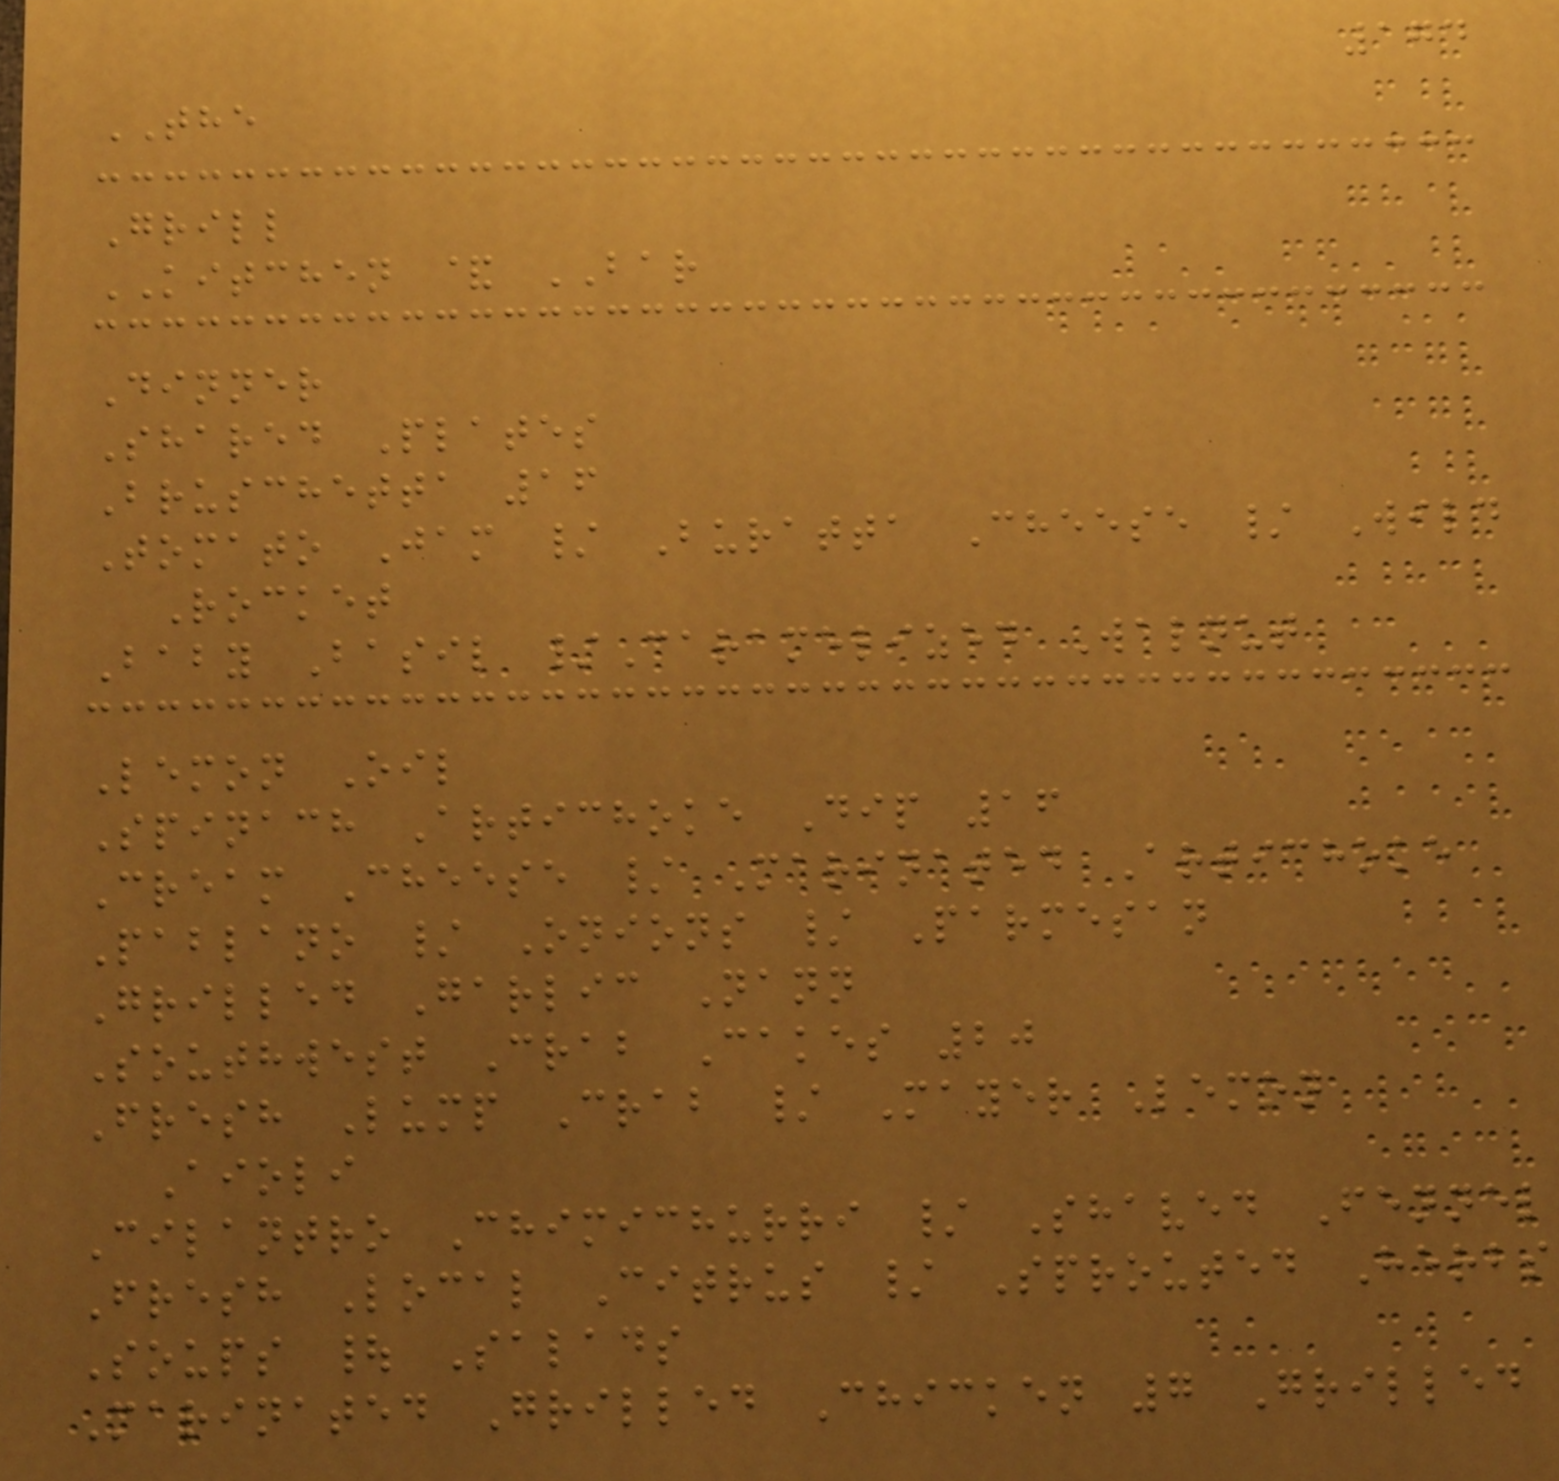174
THE
Grill
KITCHEN & BAR
Dinner
Shared Plates
Bruschetta 16
Tomato Jam / Buratta Cheese / Wild
Rocket
Baby Basil /Caramelized Walnut
Lemon Oil
Spinach Artichoke Dip 16
Cream Cheese / Marinated Artichoke
Pablano / Onions / Parmesan
Grilled Garlic Nann
Southwest Crab Cakes 20
Fresh Lump Crab / Mayer Lemon
Aioli
Cilantro Chimichurri / Shaved Fennel
Fresh Local Citrus / Sprouted Herbs
Soups | Salads
Marinated Grilled Chicken 7 Grilled
